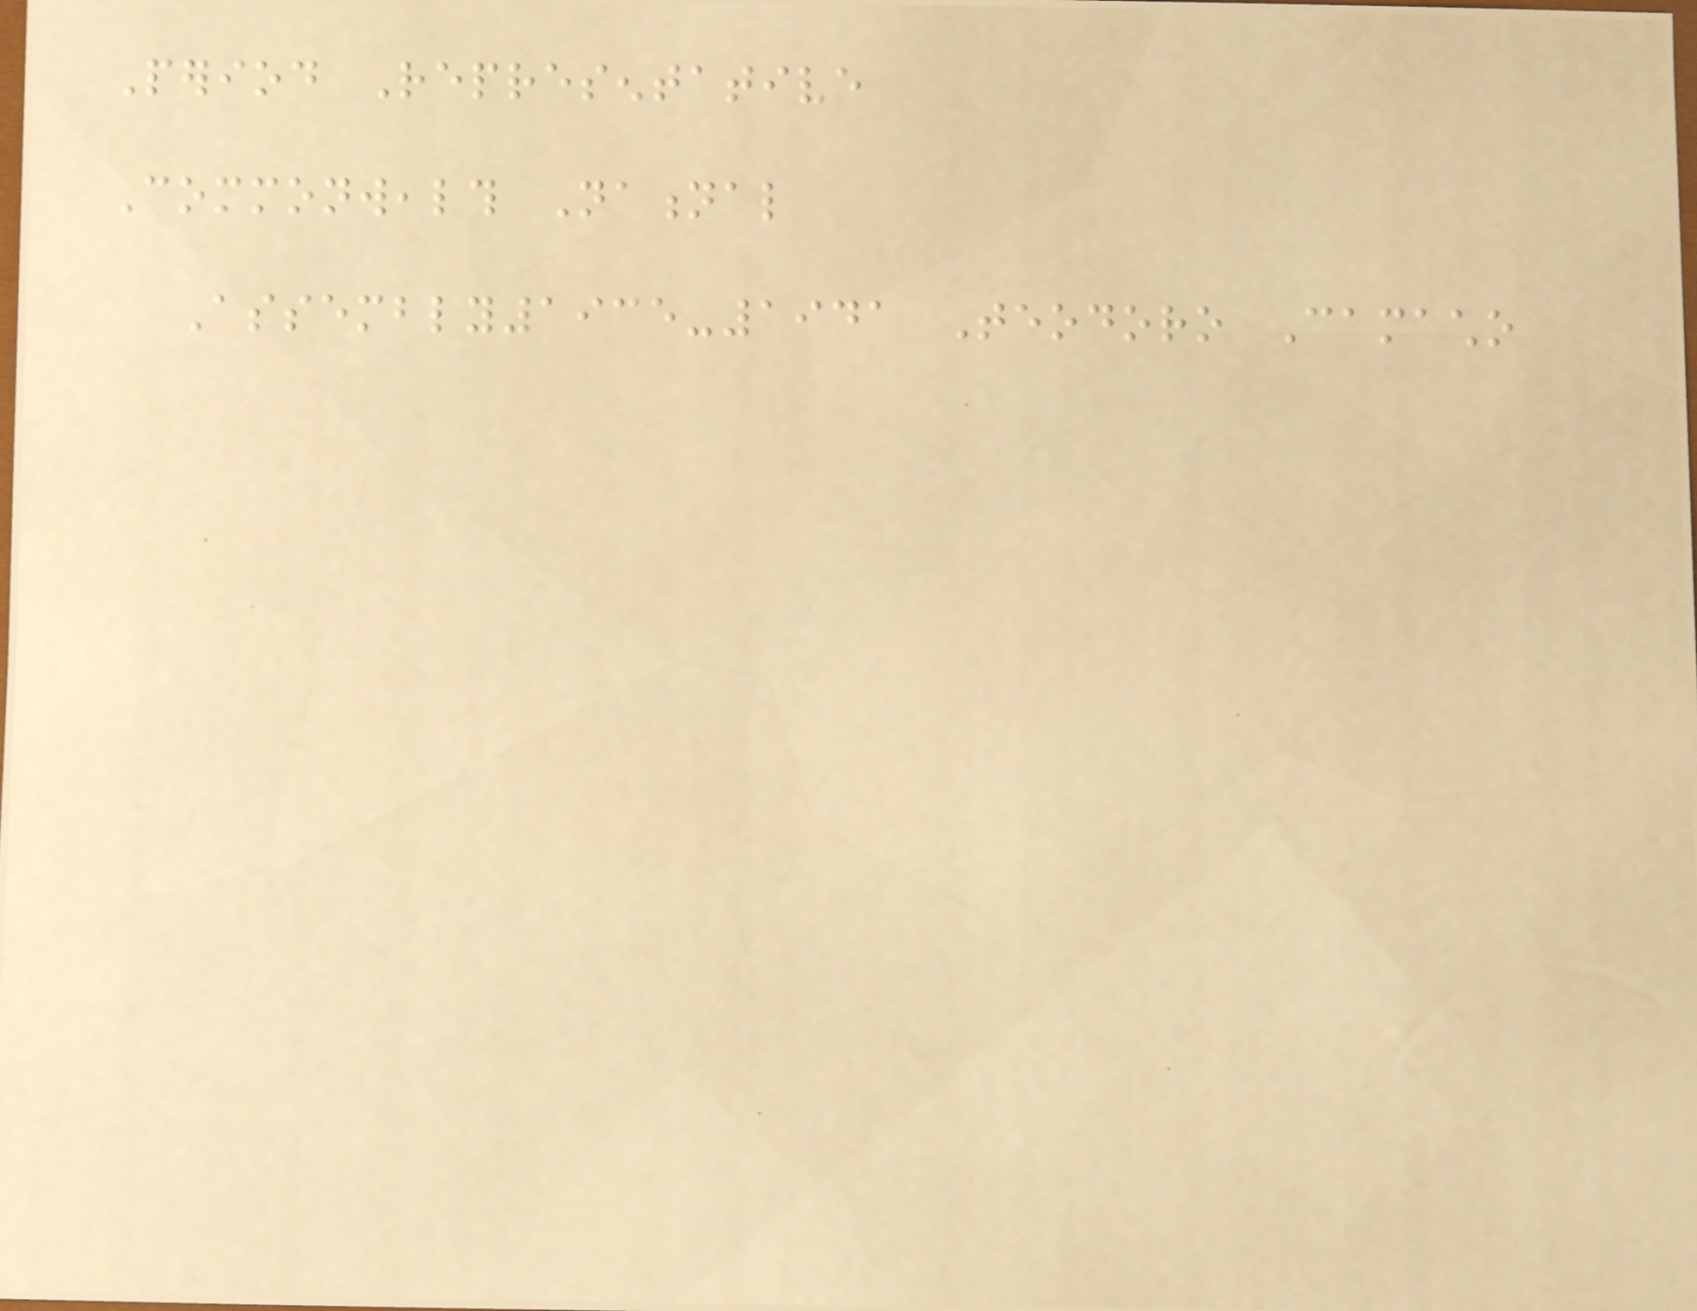Period Representative
Commonwealth National
Assembly1935-1941 Teodoro Camacho
